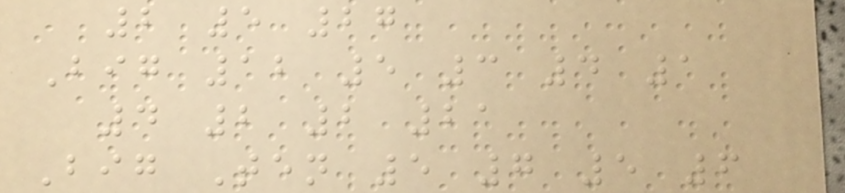2 5 27
Big 12 5 3 4 1
4 2 2 21
Big Ten 5 7 5 6
